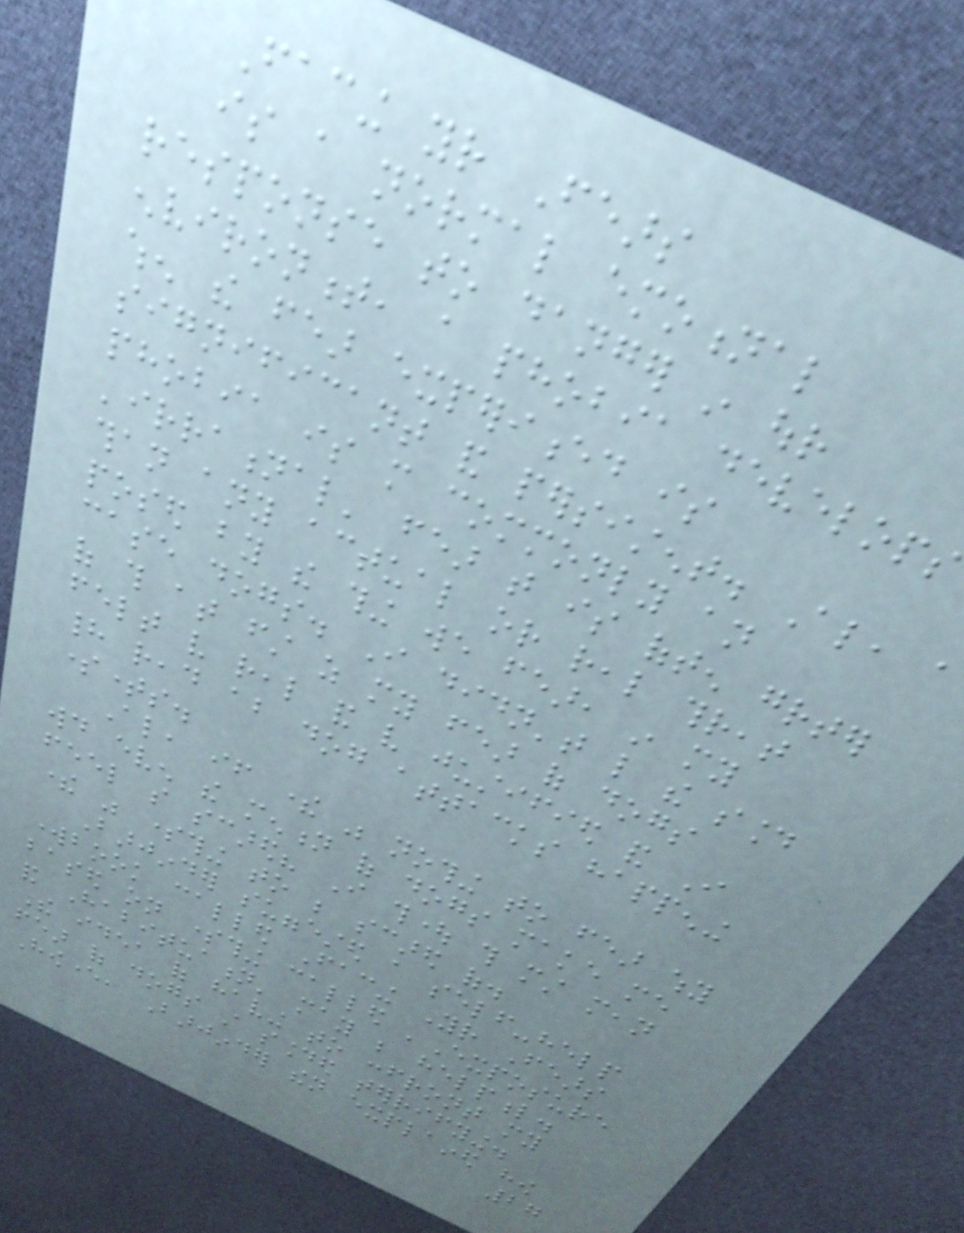Facing your Fears
is a normal emotional
response to danger in our
environment, a phobia develops
when the fear experienced is
significant and persistent. Also, a
phobia is more commonly an
'irrational' fear that is often greater
than any actual or real threat
posed by the thing we fear, in my
case dogs. I didn't like the sound
of this at first as my fear of dogs
felt very real and very justified and I
had read about dog attacks happening
sometimes.
Also, if there was nothing to fear why
would even the mention of dogs make me
feel so scared? I thought this must mean
there was something to be scared of.
Barjinder suggested a self-help
workbook called Facing Your Fears
based on something called 'Exposure
and Habituation' may be helpful.
The idea of having to confront my
fear of dogs still sounded terrifying.
However, Barjinder then explained how
27
